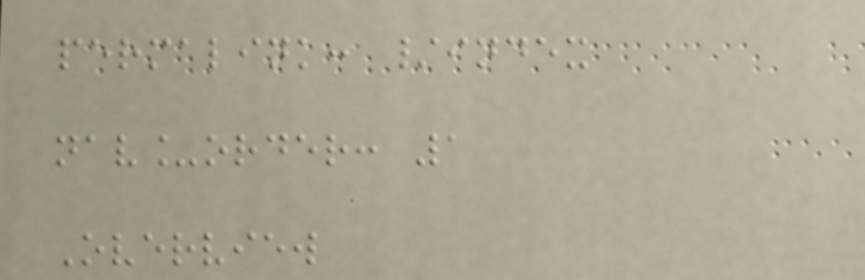permalink: /index
nav_order: 1
Overview
